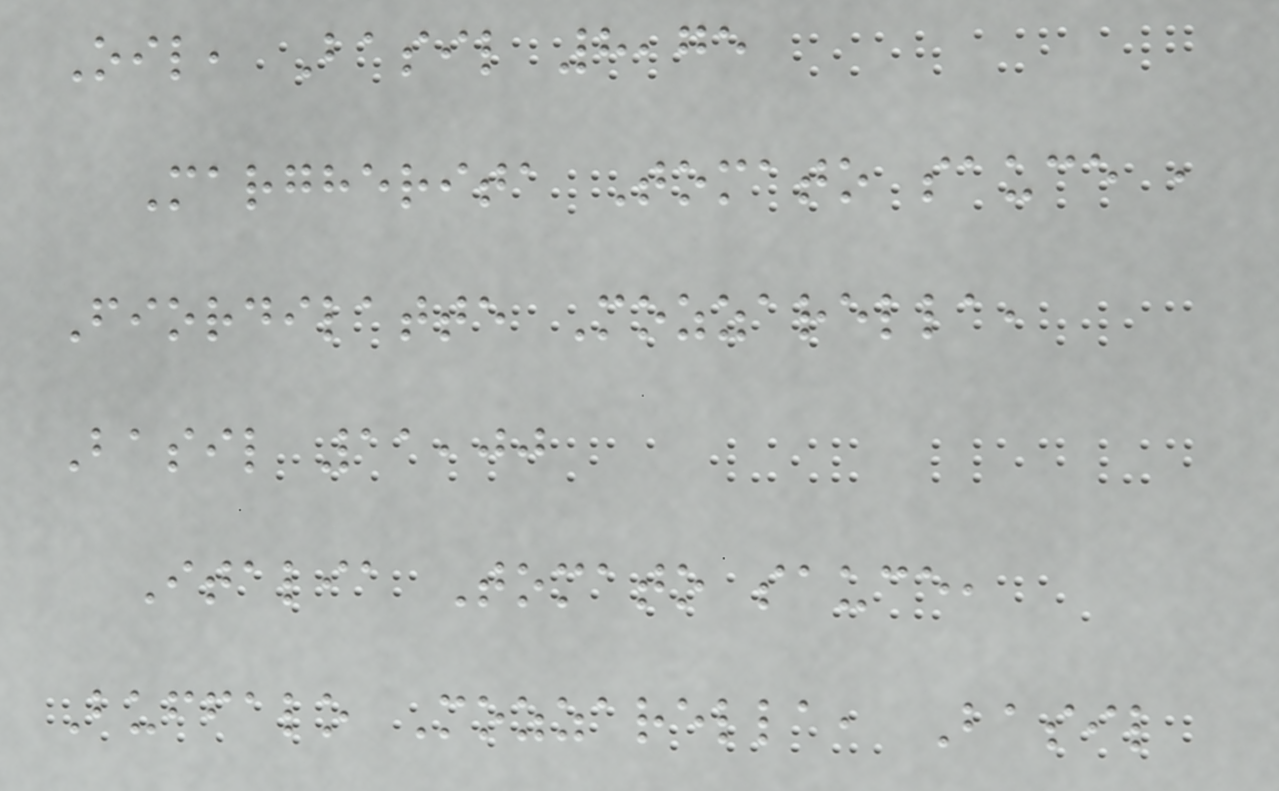Oil, Basil 8,75
Margherita Tomato sauce ,
Fiordilatte Mozzarella,
Basil 11,00
Italia Tomato sauce,
Buffalo Mozzarella, Basil
